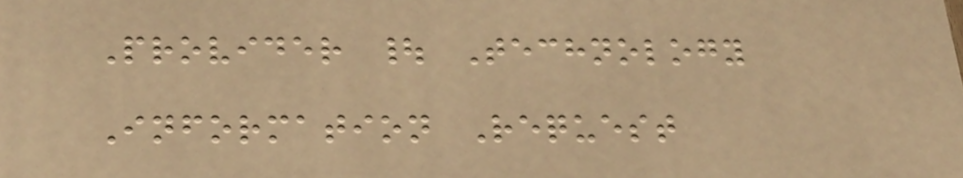Provider | Technology
Information Request
